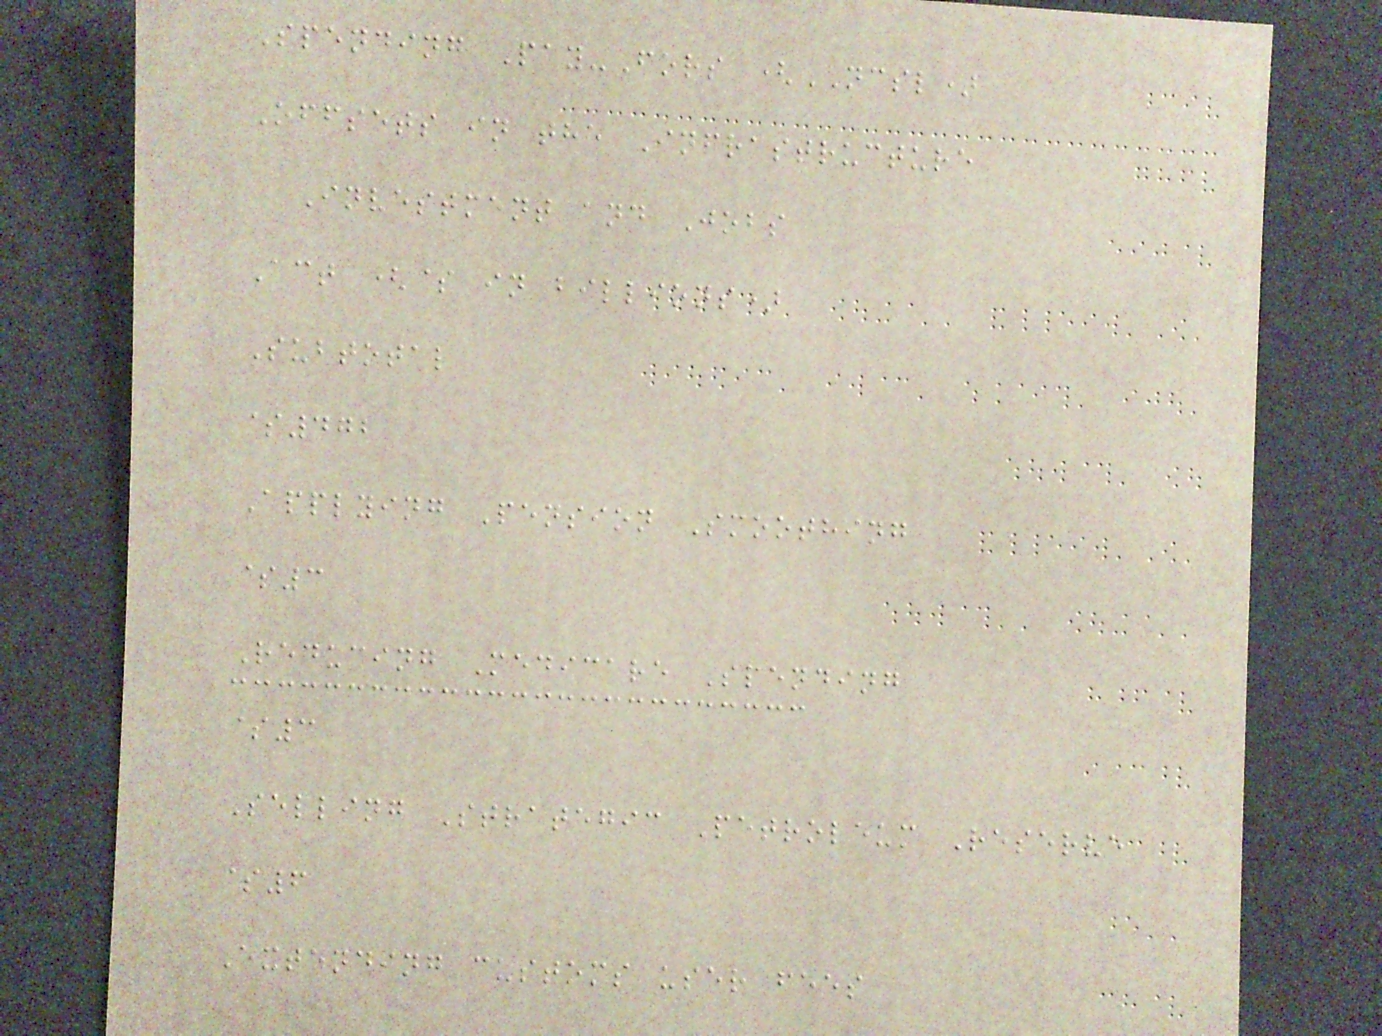Spending Pay-Fors (NCSL)
Offsets in the Infrastructure
Investment and Jobs
Act ($ in billions)
Subtotal
$472
Applying Pension Smoothing
$3
Reducing Medicare Spending
$3
Selling Strategic Petroleum Reserve
$6
Extending customs user fees
